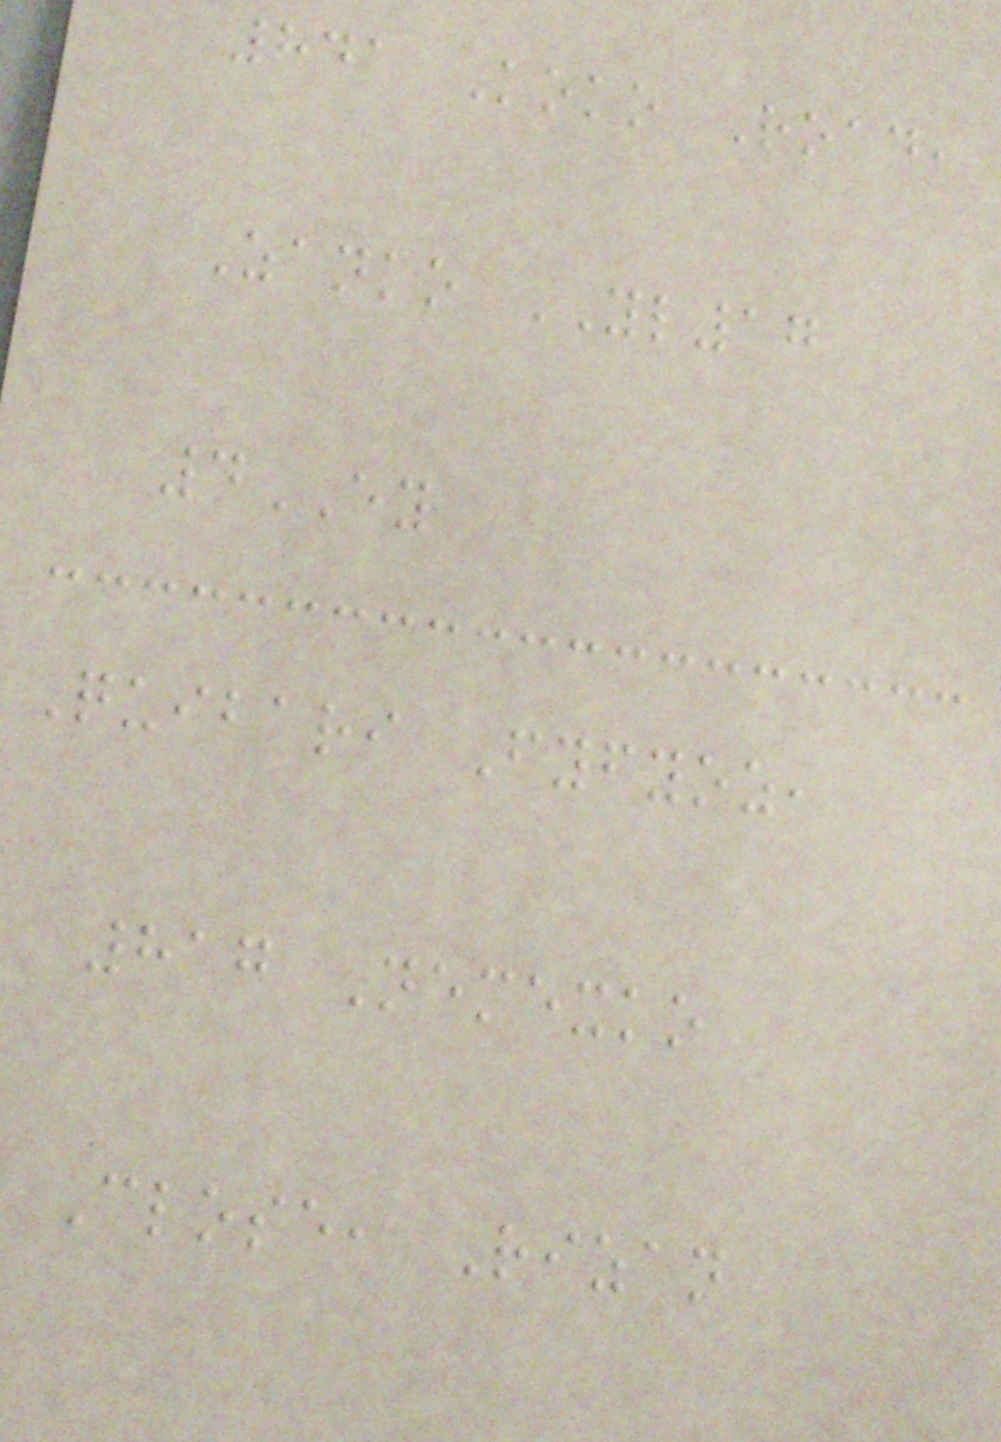841 Koko Road,
Zanko YL17
4EY
Quibari Fyfyoz,
817 Nemexko
Close, Rizan
